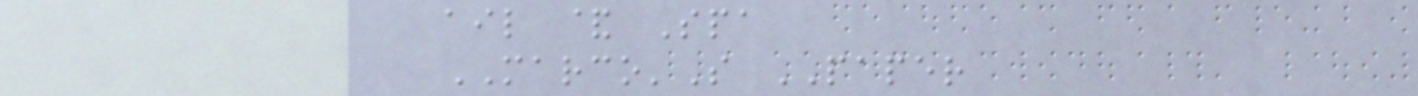ail & Spa
MARCO'S PAPER
